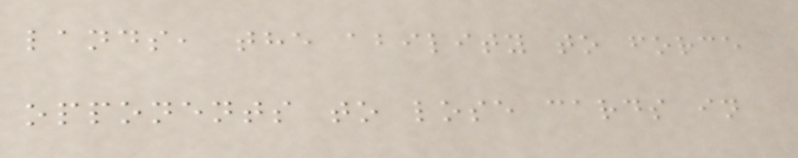lands, the ability to force
opponents to lose cards in
